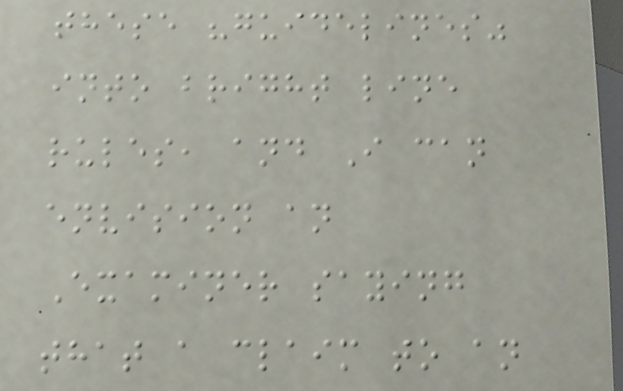these "guidelines"
into bright line
rules, and I can
envision an
Examiner saying
that a claim to an
